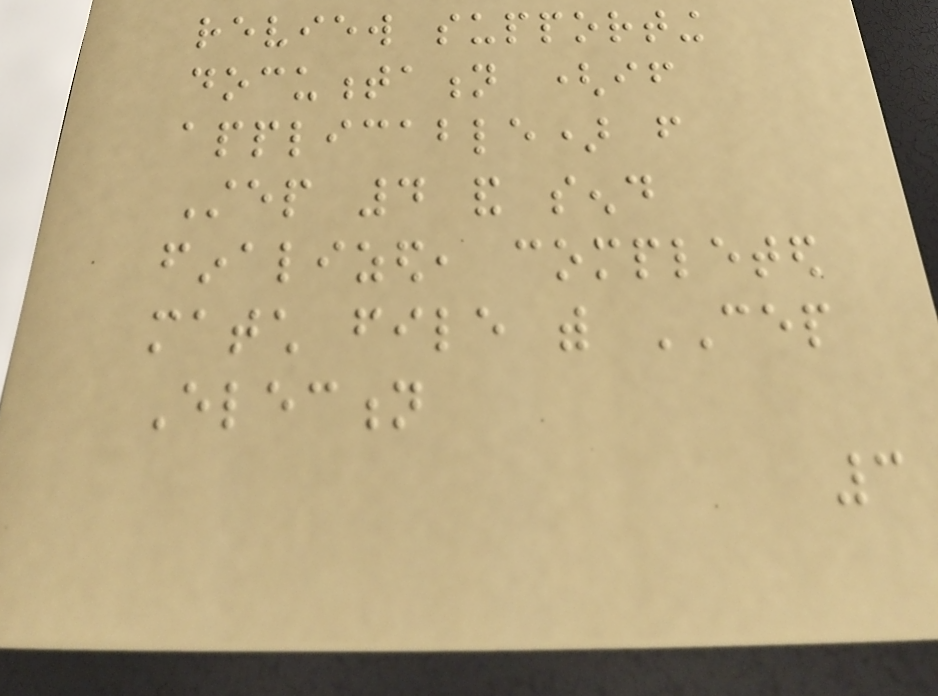review supporting
documentation (if
applicable) from
Step 4 and send
finalized, completed
match file with CEP
Election
3
